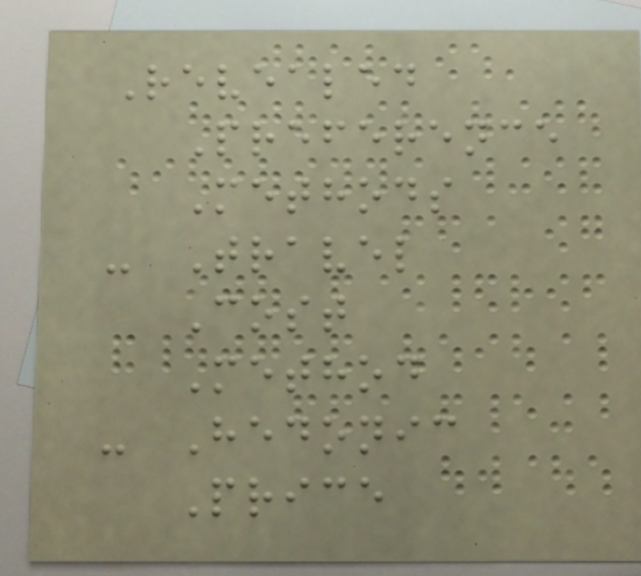Revealed
Preference
Methods
- Travel
Cost
Method
- Hedonic
Price
